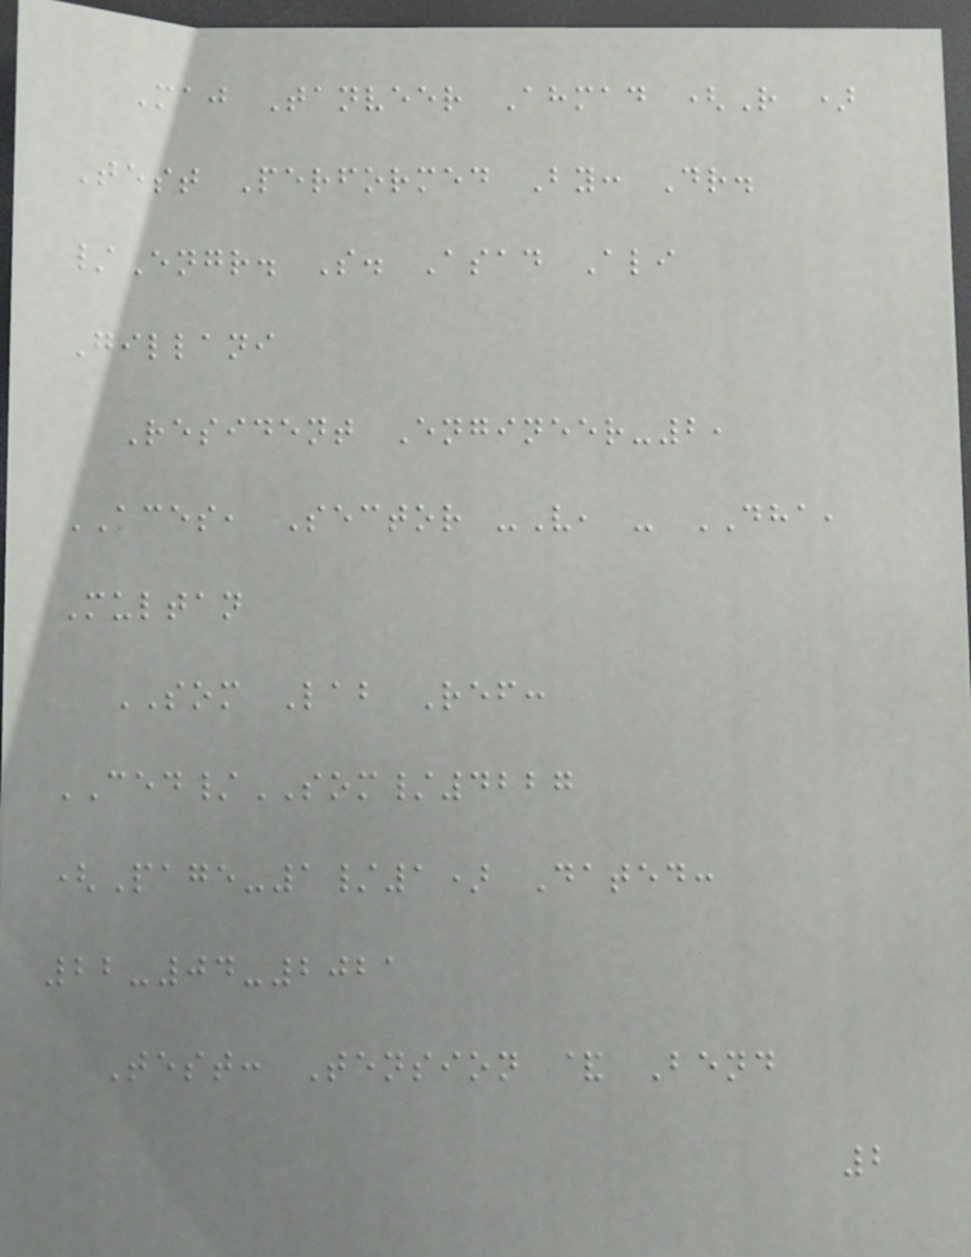Maj Tanveer Ahmad (R )
Test Performed By: Dr.
/Engr. S. Asad Ali
Gillani
Resident Engineer-2,
ACES, Sector -V, - DHA,
Multan
SOM Lab Ref:
CED/SOM/4227
(Page-1/1) Dated:
22-04-2021
Test: Tension & Bend
2
